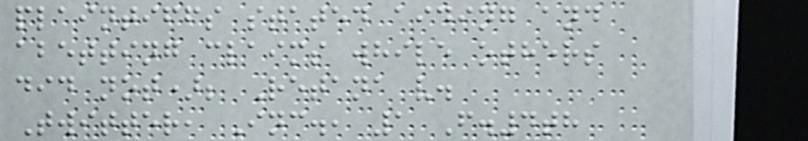plaintiffs stated aiding and
abetting claims while others
did not); Retana v.
Twitter, Inc., 1 F.4th
